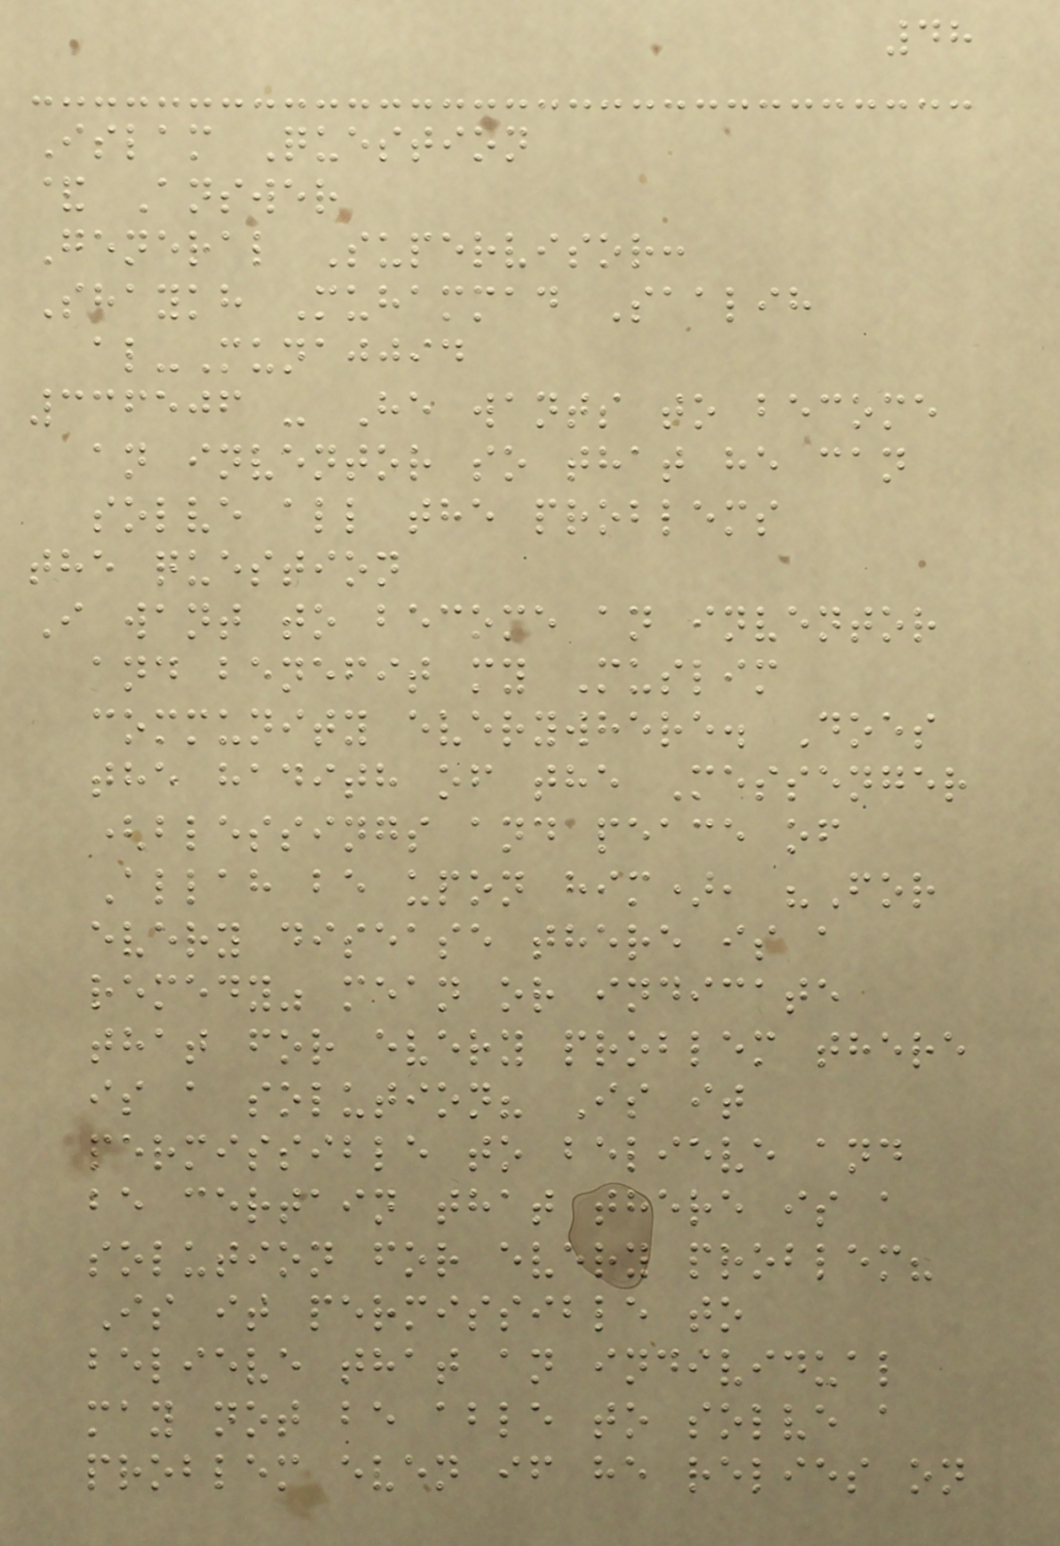48
Islam Question
& Answer
General Supervisor:
Shaykh Muhammad Saalih
al-Munajjid
336506 - He wants to become
an inventor so that he can
solve all the problems
the question
I want to become an inventor
and benefit my Muslim
community everywhere. Does
the hadith of the Messenger
(blessings and peace of
Allah be upon him), "For
every disease there is a
remedy" mean or indicate
that for every problem there
is a solution? Is it
permissible to believe and
be certain that there is a
solution for every problem?
Is it permissible to
believe that an individual
may not be able to solve a
problem even if he relies on
